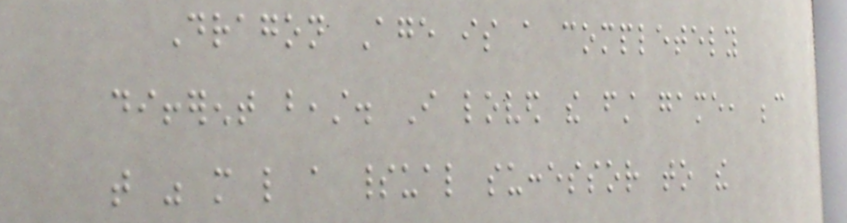Dragon Age is a completely
different beast. I loved the first game, because
that was more like a spiritual successor to the
